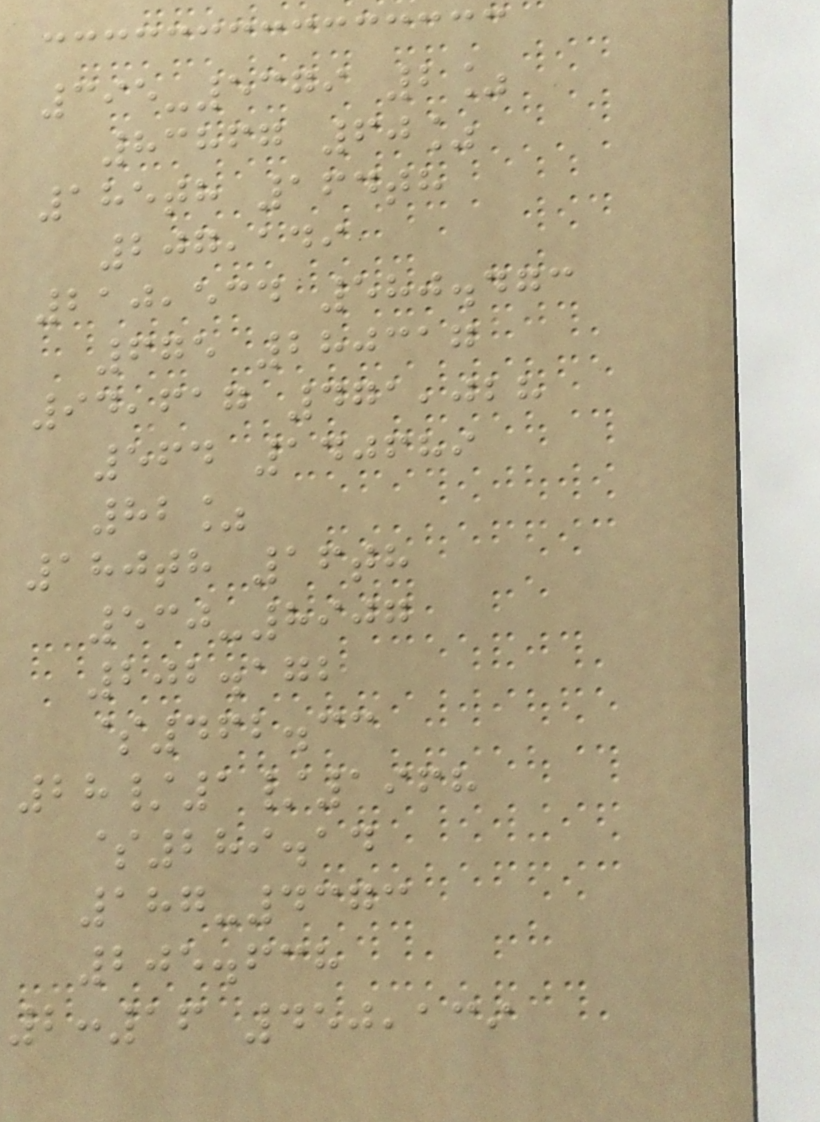395-5379 2%
83867 60%
185th 164th
207,149
210,534 580.473
675 280317
94,617 471,028
564 140689
82%
180th 16th
530-8907
202.172
$462.33
28/1/1968
$289.14
187-4373
205.638
2:16 450,139
